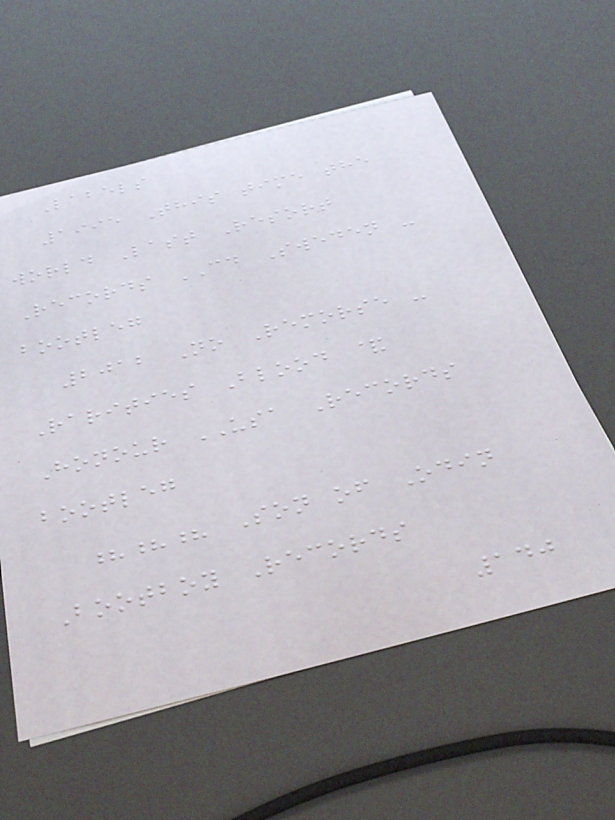Labels
1995 This time the
world Last Resort
Records CD Sweden -
bootleg
2012 No Remorse -
Rarities Blood &
Honour USA Records
bootleg
??? Son of Odin
Bootboy Records
140
